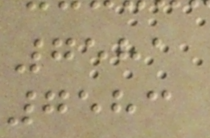7581
7583
